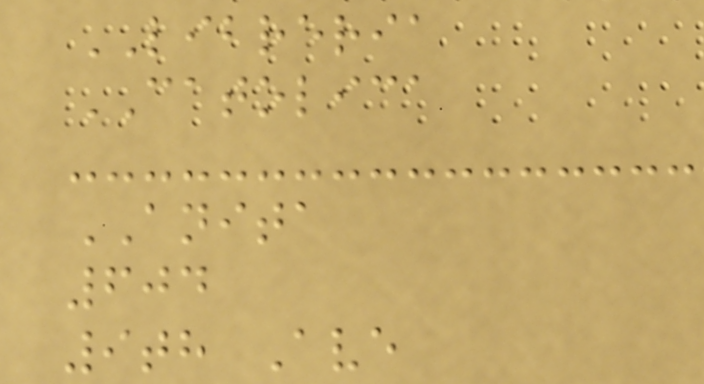LIBRERIA
CATOLICA
ANITA
604
9th Ave
